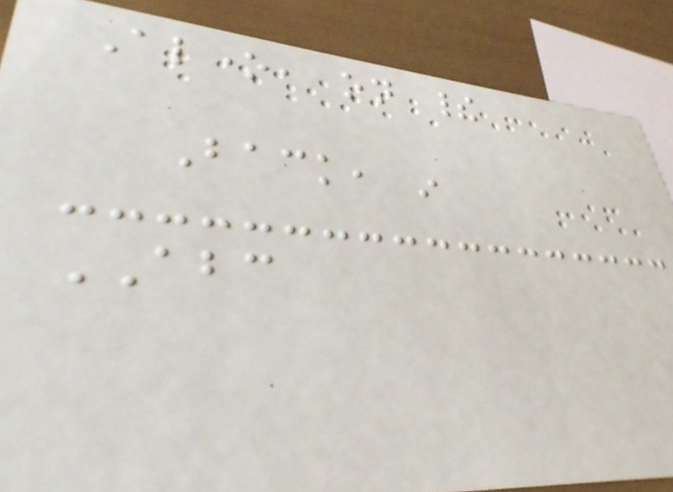Alone, on their
Back, in
ABC
